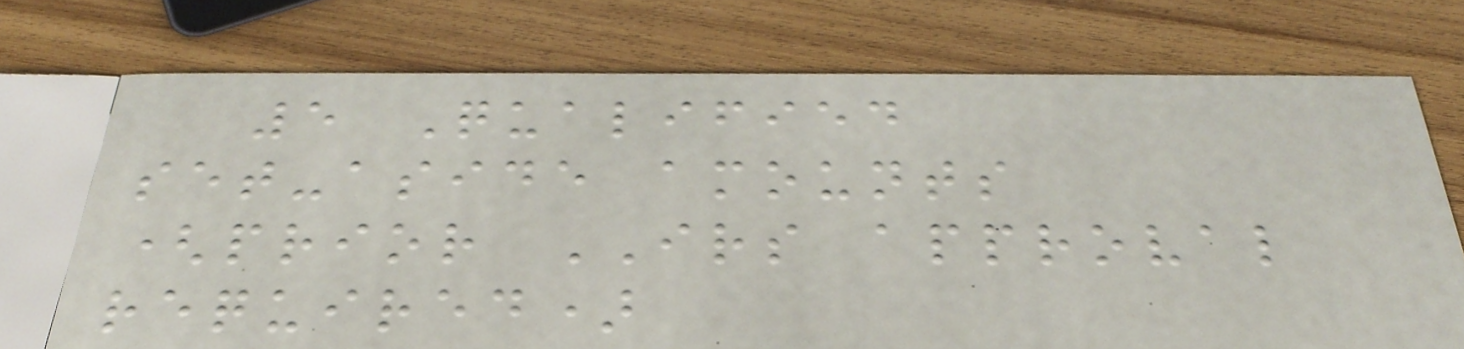5 Qualified
set-aside amounts
(prior IRS approval
required)
